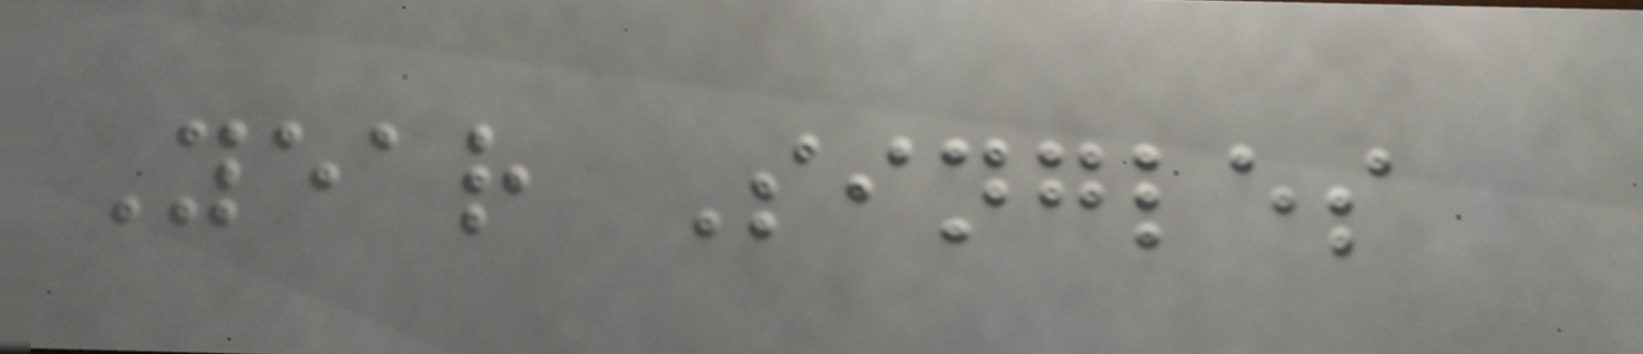Year Singles
